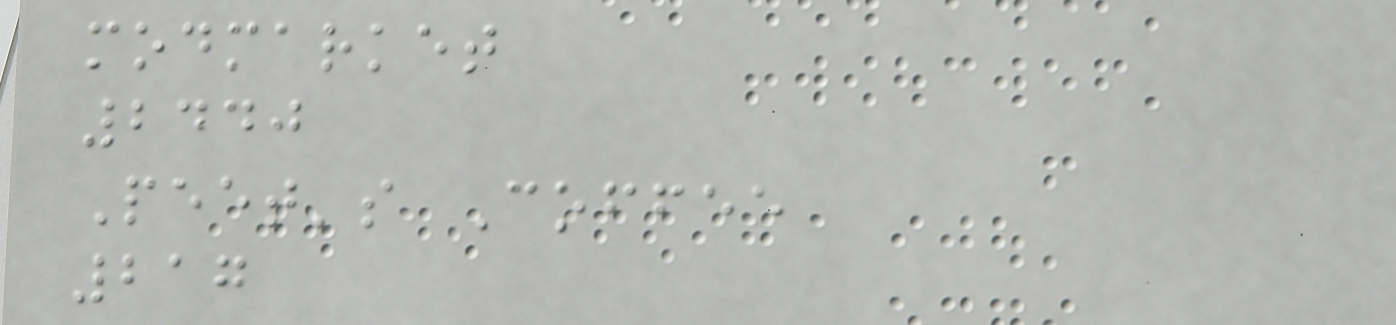modmarket
2440
Peet's Coffee
217
